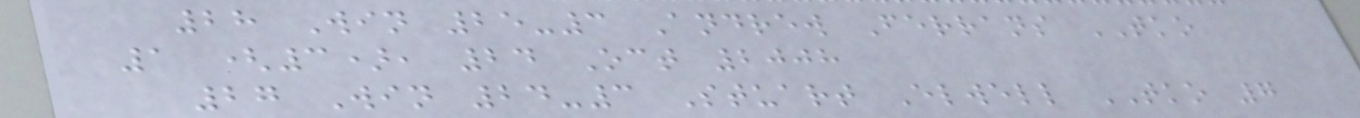28 Win 25-3 Andrew Ferrans TKO
1 (3), 24 Oct 2008
27 Win 24-3 Stuart Elwell TKO 7
